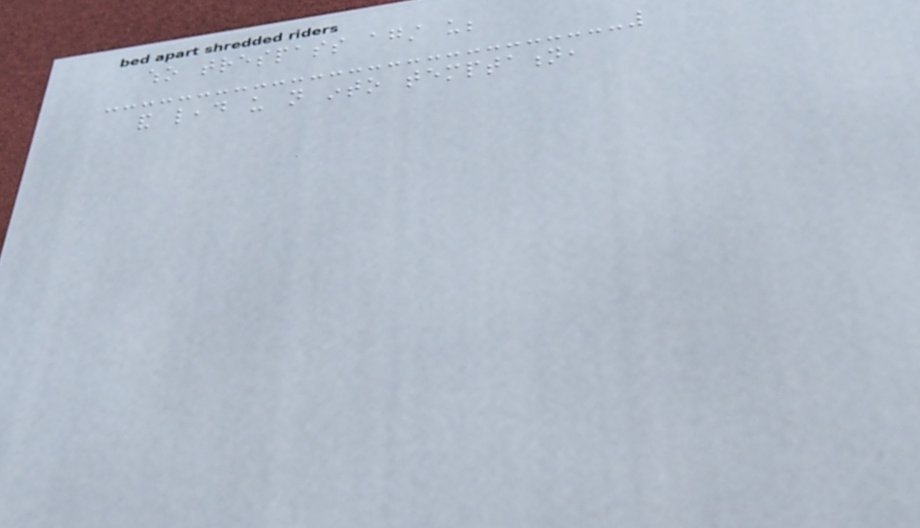who trespass against us;
and lead us not into temptation,
